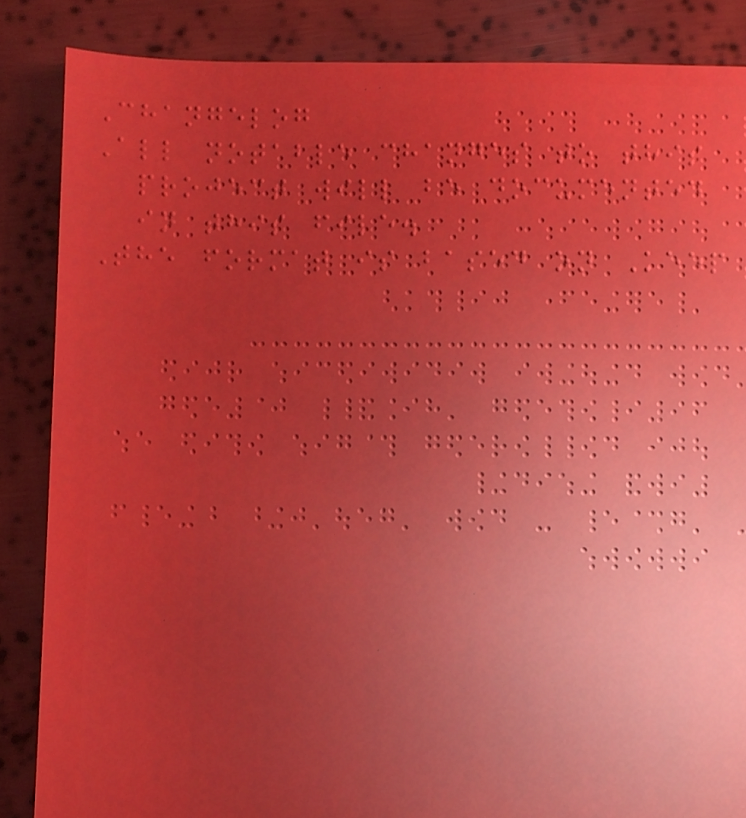Changelog
All notable changes to this
project will be documented
in this file.
The format is based on Keep
